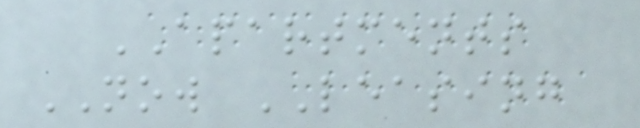APARTMENTS
NOW LEASING
